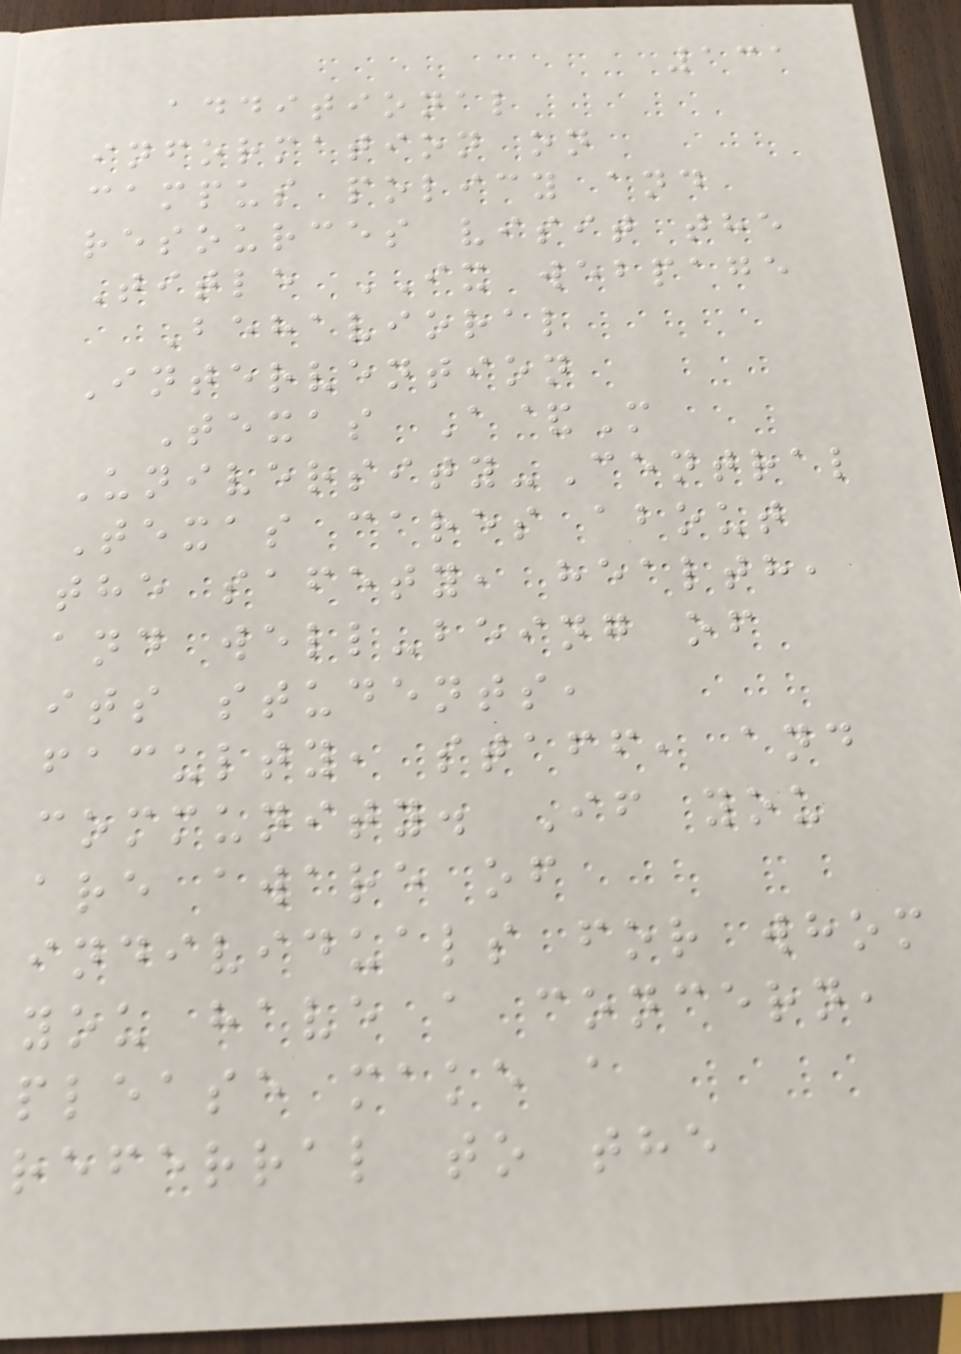131
additional
information on
campus policy and
resources visit the
Title IX webpage
Behavioral
Intervention
Texas A&M
University-Central
Texas cares about
the safety, health,
and well-being of
its students,
faculty, staff, and
community. If you
are aware of
individuals for whom
you have a concern,
please make a
referral to the
